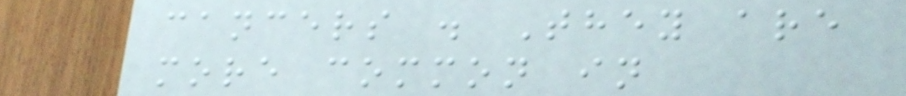cancers . They are
more common in
